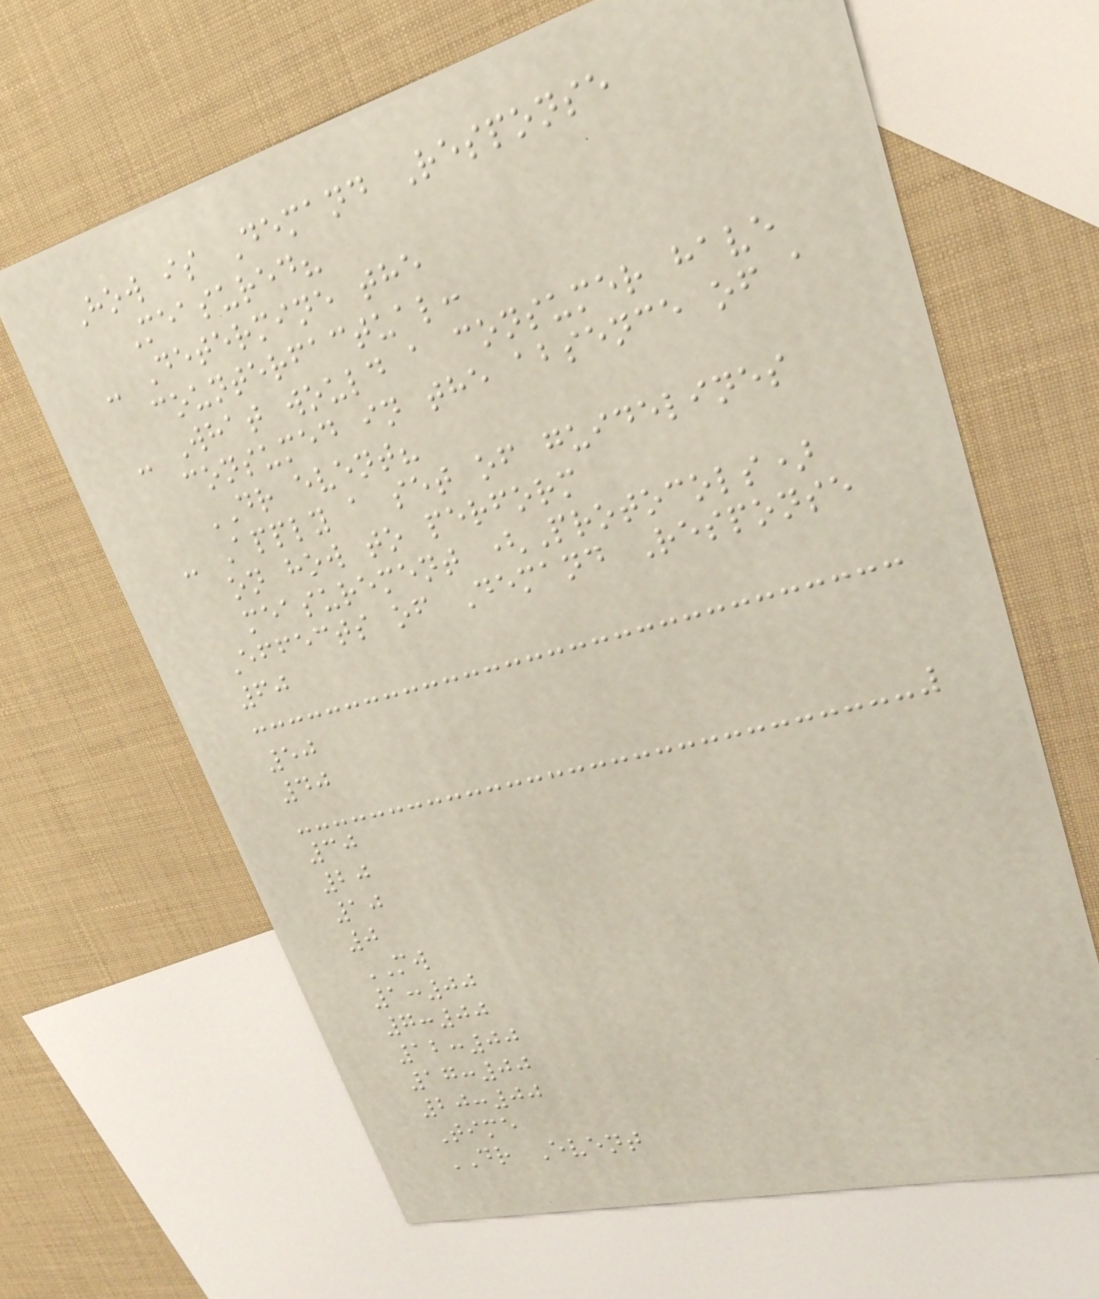How is Demand Response
Measured?
- Determine the
counterfactual:
- What would a consumer have
consumed in the absence of a
DR event?
- Apply a set of guidelines
on how to perform
measurement (Protocols)
Effects of Demand Response
60
50
40
30
20
10
0
MW
1:00
7:00
12:00
17:00
20:00
Time
DR Event
